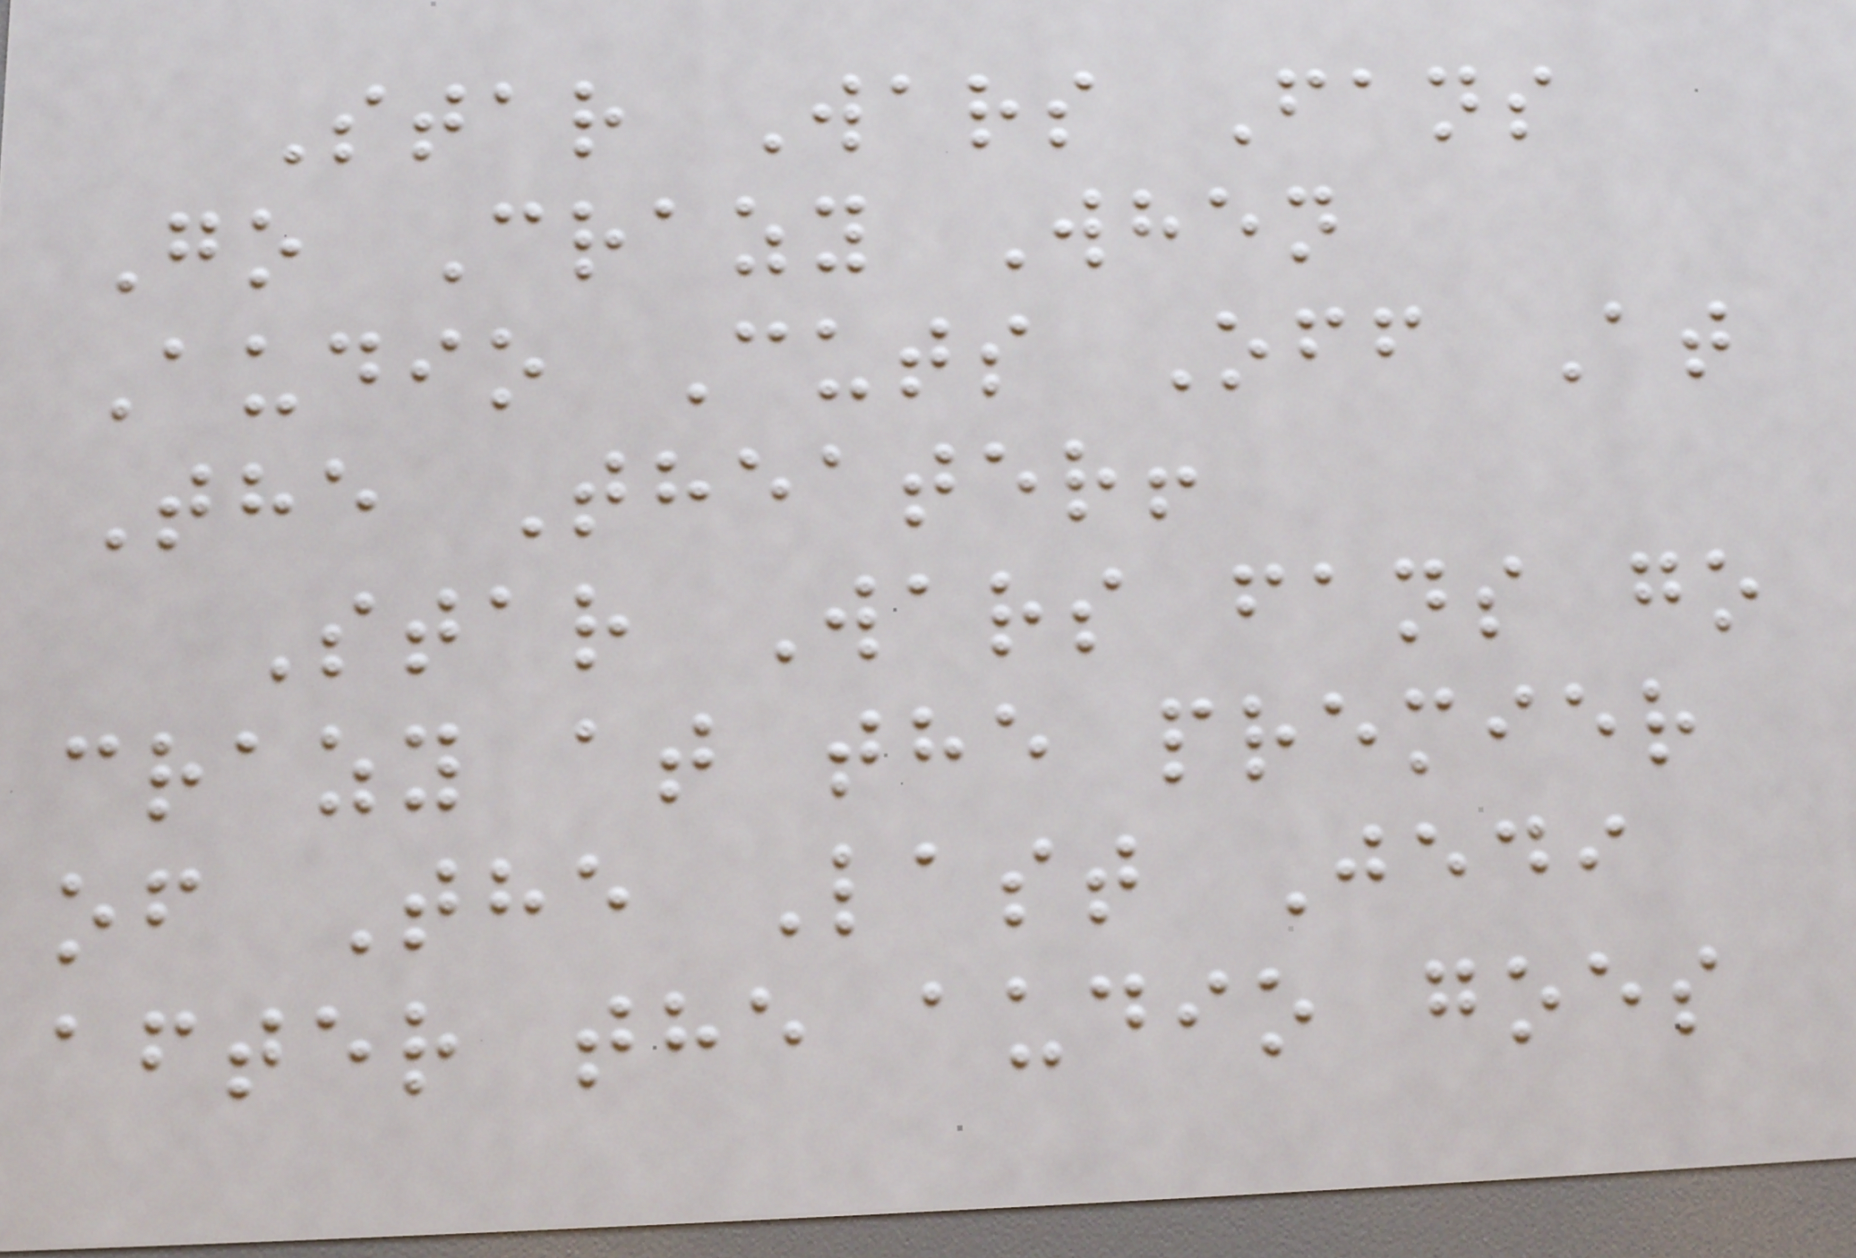Star Wars Fans
Go Crazy When
Audio Cuts Off At
The Theater!
Star Wars fans go
crazy at the premier
of The Last Jedi
after the audio goes
